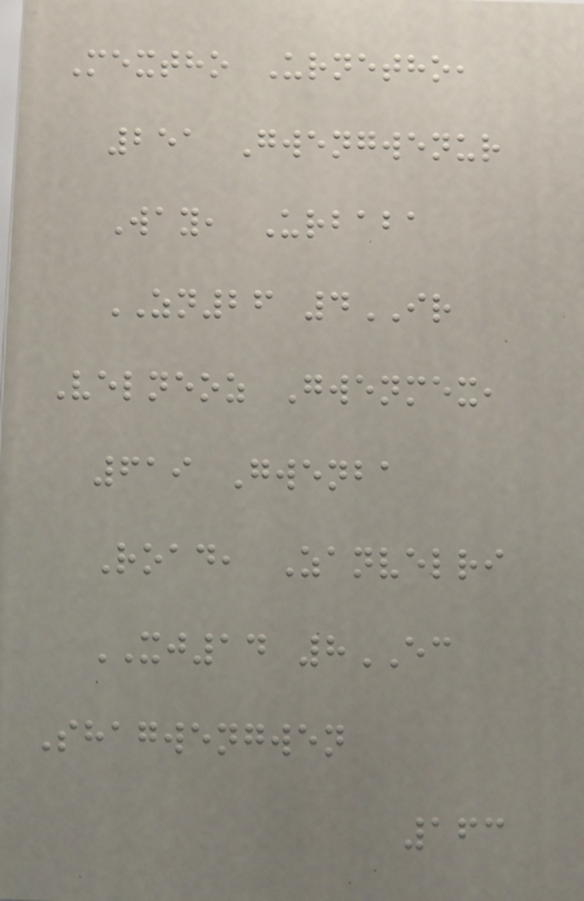Mextho Urnetho,
251 Gwengwenur
Way, Urbaba
ZN26 4IR
Velneoz Gwenmex,
619 Gwenba
Road, Zanvelri
XJ14 8EC
Shagwengwen
163
